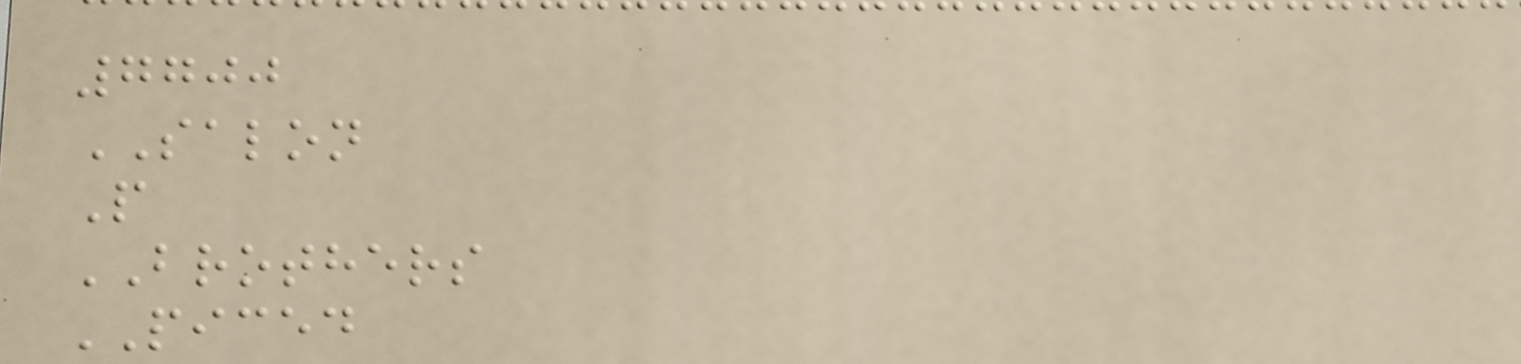7700
SALON
P
BROTHERS
PICED
